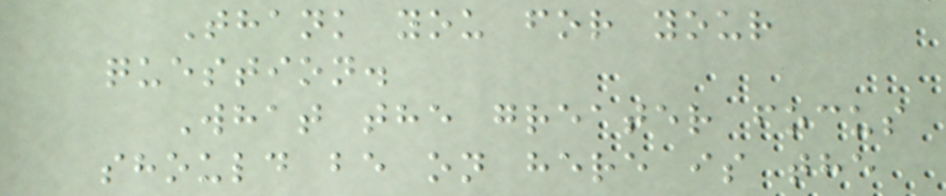Thank you for your
question.
What the greater focus
should be on here is the
